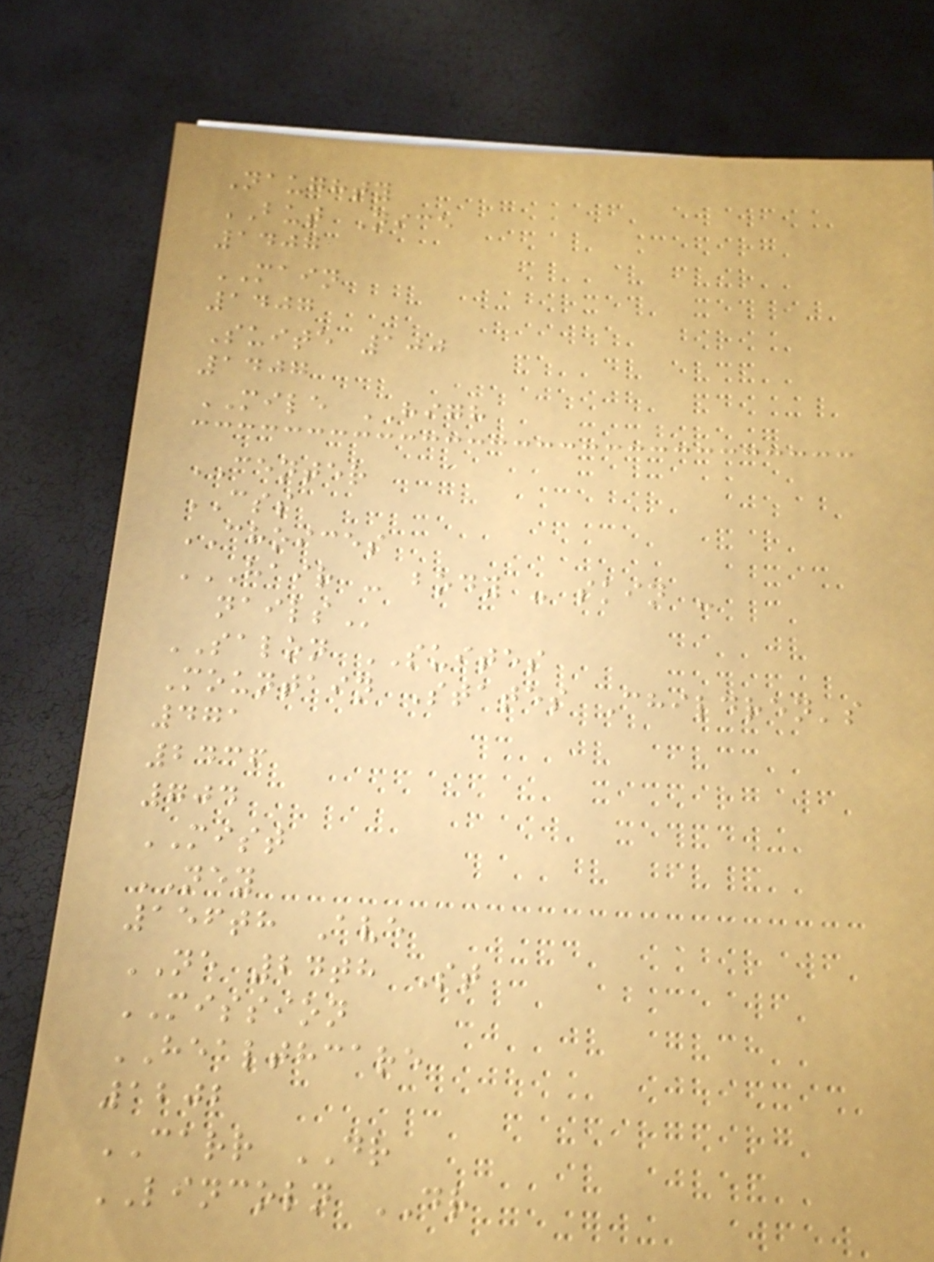Naughty
BUT Nice
1407
MAIN
1407
Suite 100
1407
MILE HIGH
CENTER
CSS
CHOICES
HAIR - BODY - SKIN -
NAILS
SALON SUITES
Mountain States Children's
471
2436
704
MIST
NEY
156th Ave
NE 24th St
MISSION
HEALTHCARE
1202
CARR DR
LINCOLN DR
